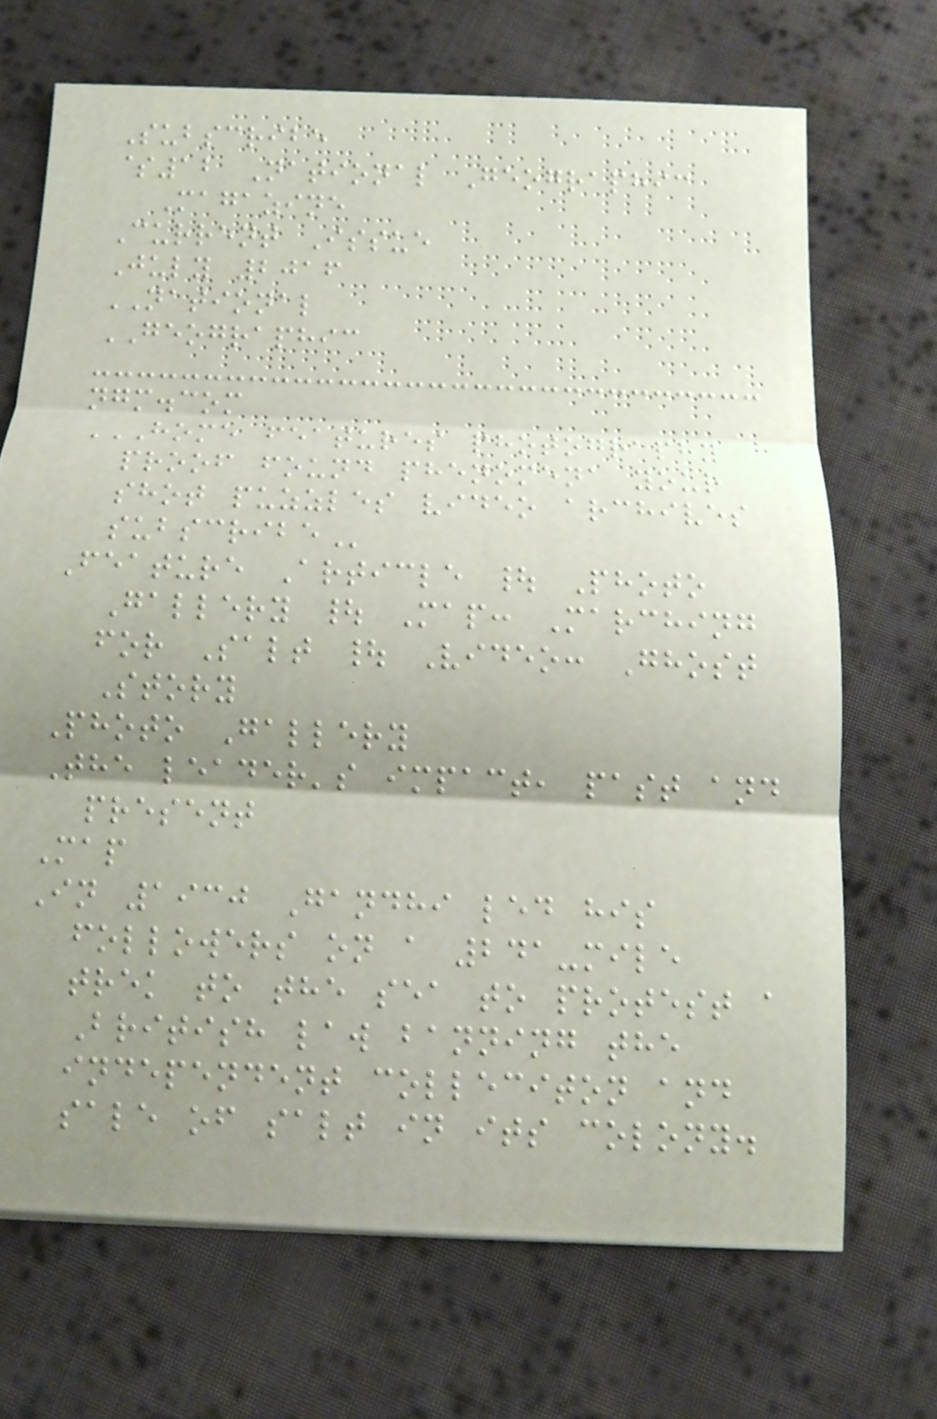Subscribe
$12 National Geographic
Magazine
Current Issue
July 2016
NATIONAL
GEOGRAPHIC
ngm.com
HOME FEATURES PHOTOGRAPHY
PROOF FOUND PHENOMENA YOUR
SHOT PUZZLES VIDEO ARCHIVES
SUBSCRIBE
Feature Article | Photo
Gallery | Map: Marching
for Salt | Video: Ghost
Story
Photo Gallery
The leader's impact, past and
present
Map
In 1930 Gandhi led his
followers on a 241-mile
trek to the sea to protest a
British law banning the
independent colleciton and
sale of salt in its colony.
